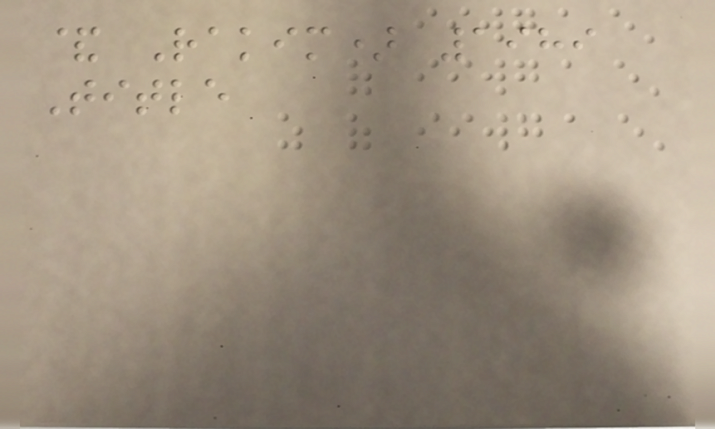& Rakim) 1989
Title
